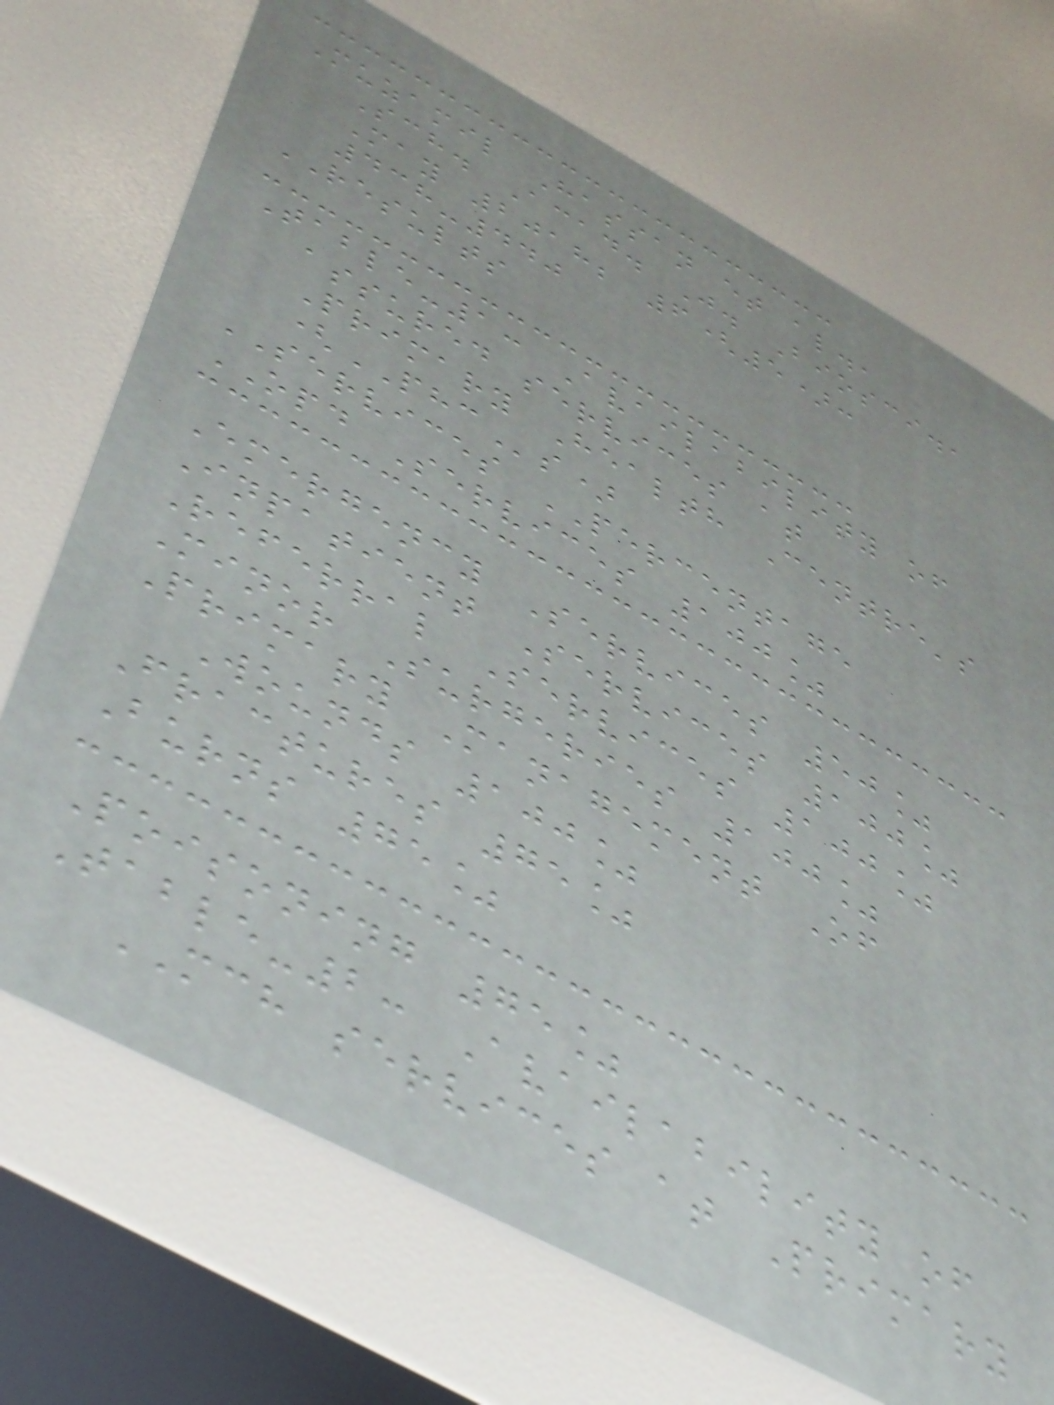Muzamil Hassan et al.,
Sch. Acad. J. Biosci.,
May 2018; 6(5):
438-440
RESULTS
Table-1: Availability of
assured services at
Primary Health Centre's
(PHCs)
SERVICES PERCENTAGE
OPD Services 100%
Emergency Services 50%
Inpatient Services 100%
Referral Services 100%
Minor Surgeries 100%
Primary Management Of
Wounds 100%
Fractures 75%
Burns 75%
Poisoning 75%
Table-2: Availability of
MCH services at Primary
